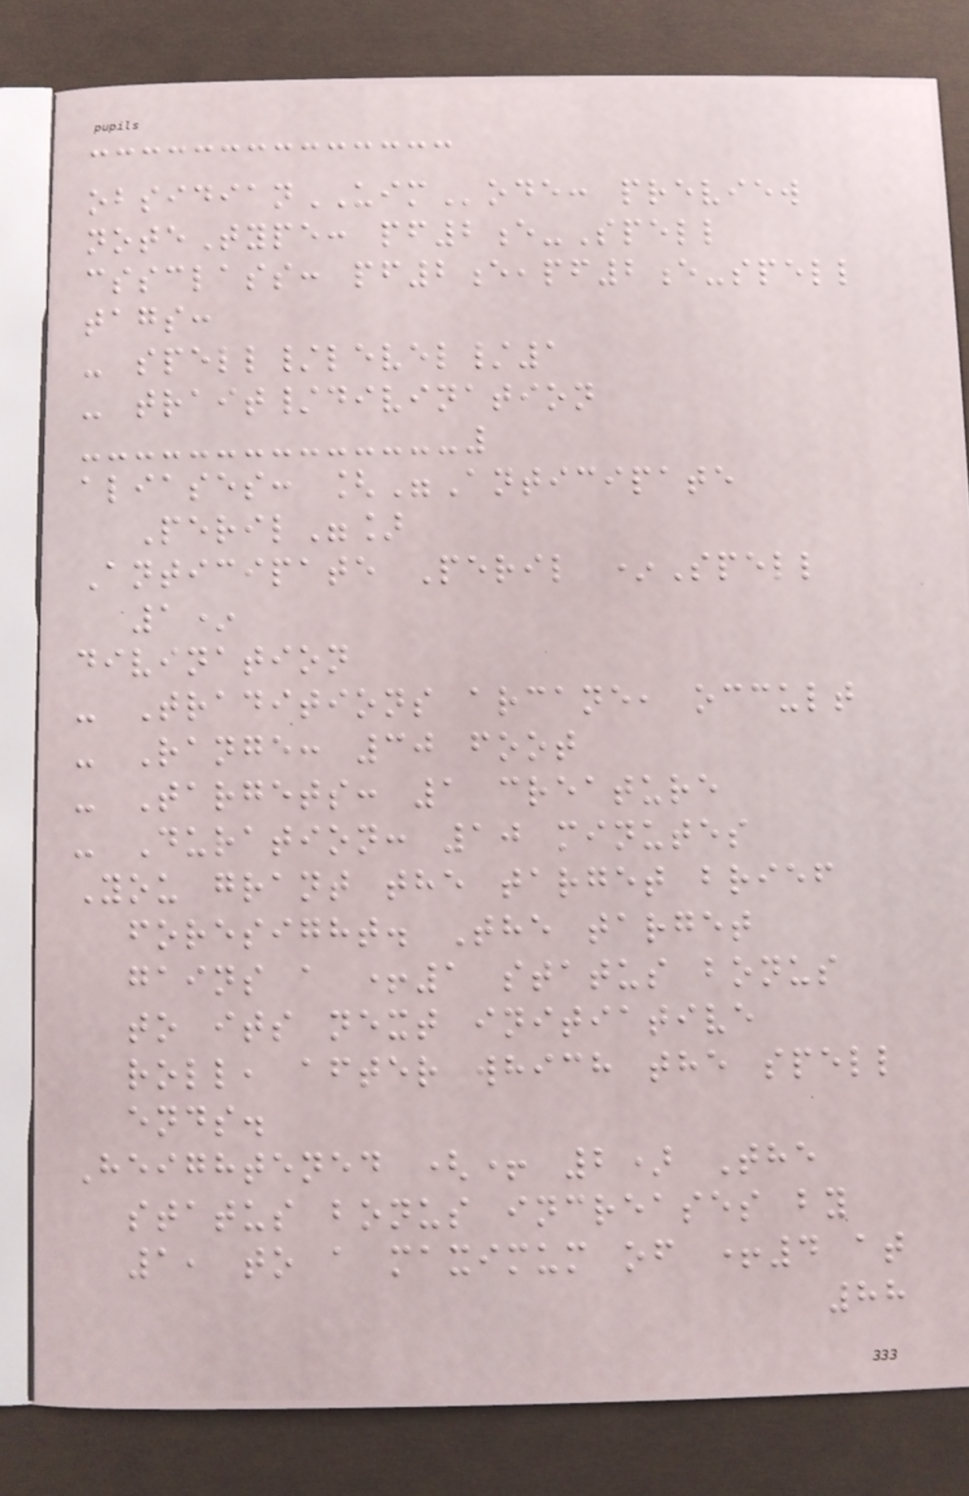obsidianUIMode: preview
noteType: pf2e-Spell
cssclass: pf2e,pf2e-spell
tags:
- spell/level/1
- trait/divination
aliases: ["Anticipate
Peril"]
Anticipate Peril *Spell
1*
divination
- Traditions arcane, occult
- Range: 30 foot
- Targets: 1 creature
- Duration: 10 minutes
You grant the target brief
foresight. The target
gains a +1 status bonus
to its next initiative
roll, after which the spell
ends.
Heightened (+ 2) The
status bonus increases by
1, to a maximum of +4 at
88
